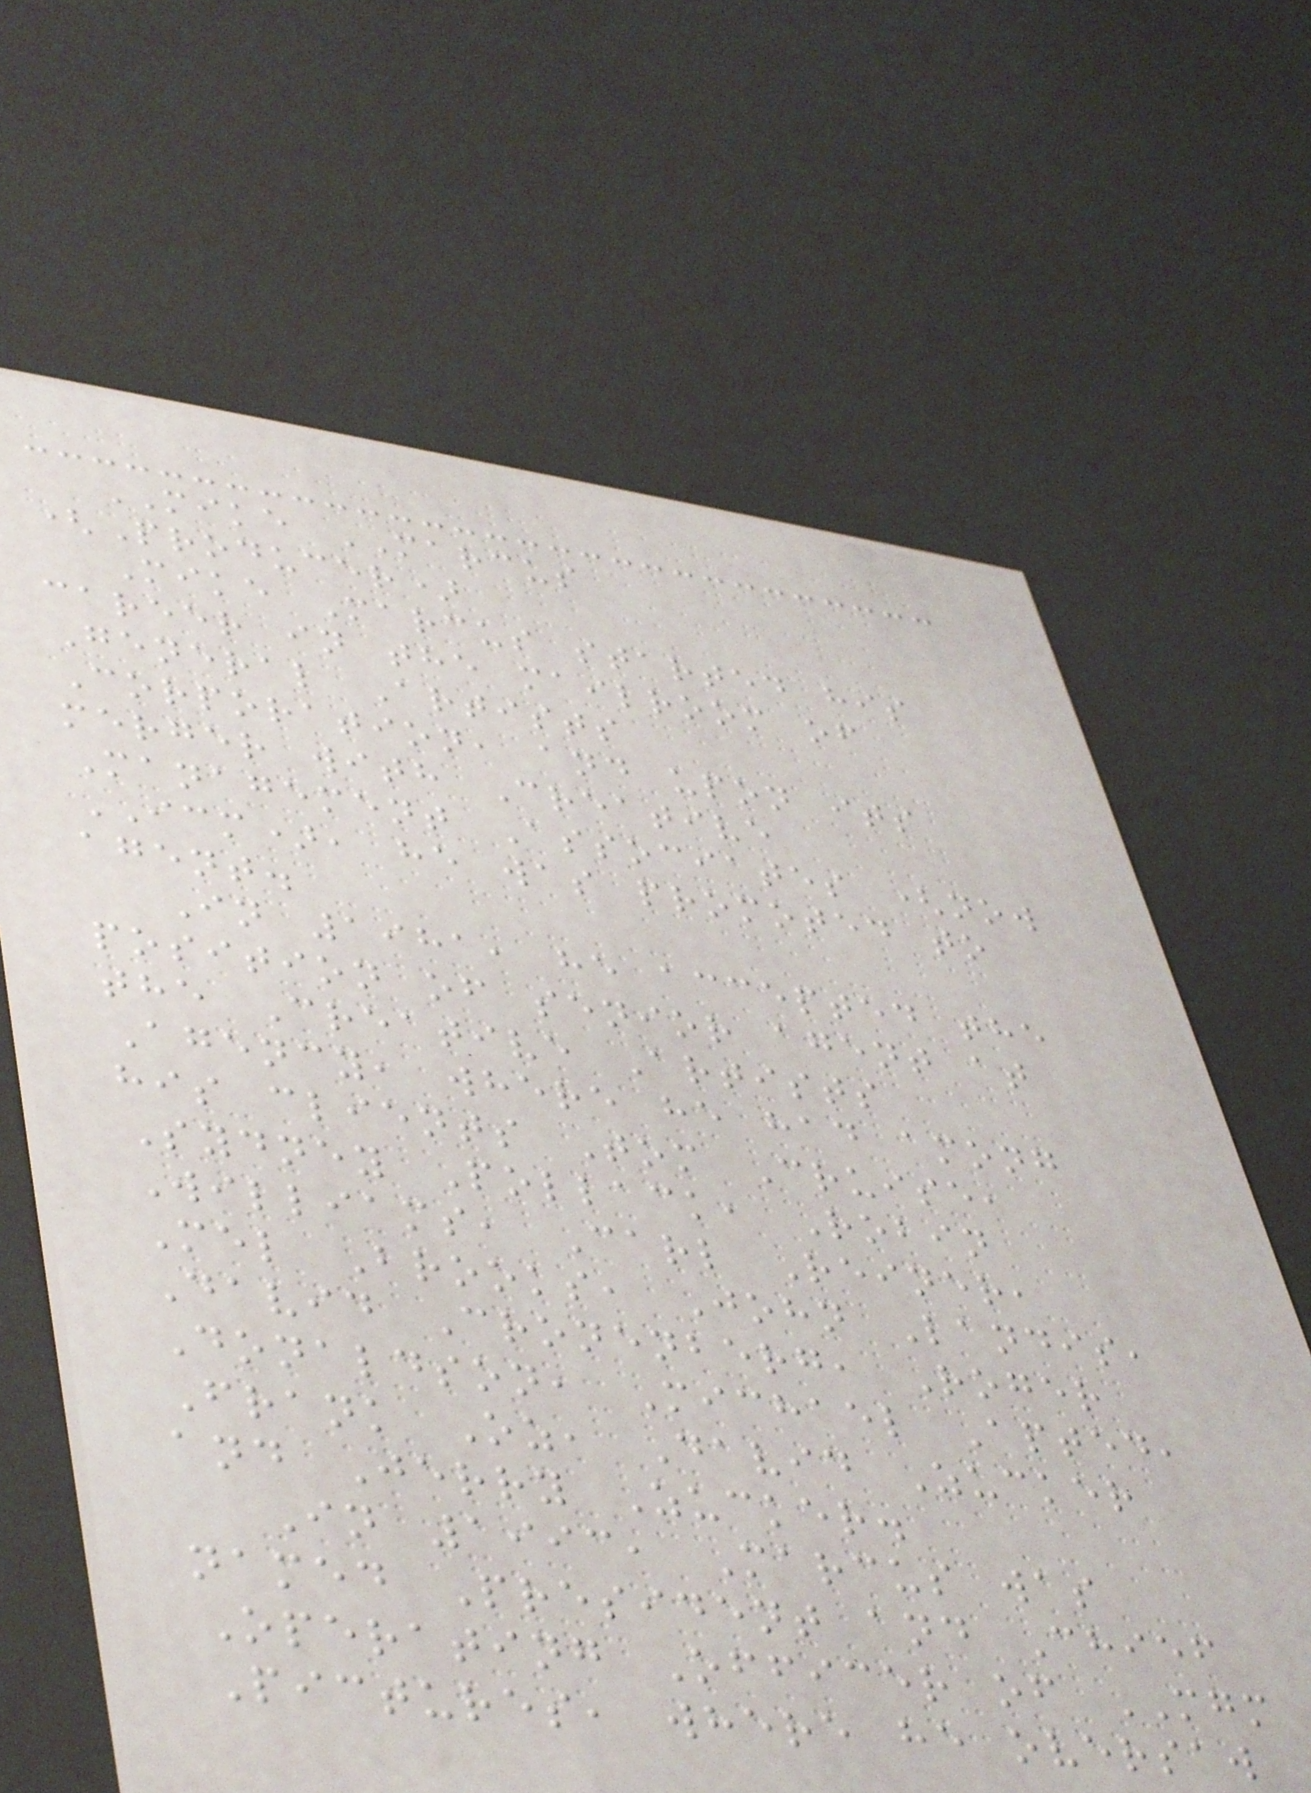MIKE MARCUS
(Producer)
Mike Marcus started his
career in the mailroom of
General Artists
Corporation, and upon its
merger with Creative
Management Associates (now
ICM), he was promoted to
agent.
In 1981, he accepted the
position of senior agent at
the Creative Artists
Agency, where he had among
his clients Tom Cruise,
Sydney Pollack, Robin
Williams, Carl Reiner,
Mel Brooks, John Landis,
David Cronenberg, Roger
Donaldson, Michael Apted,
Frank Oz, David Zucker
and Jerry Zucker.
In 1993, Marcus was
named President and Chief
Operating Officer of MGM
Pictures, where he oversaw
